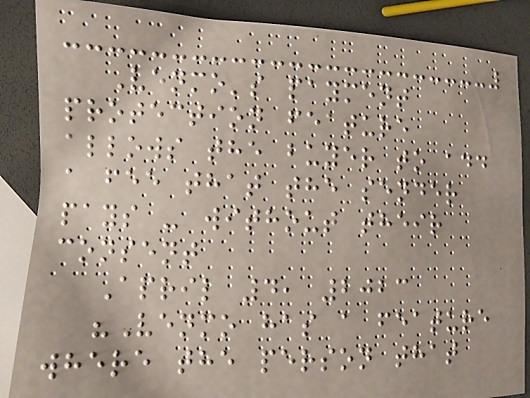Venmo's payment
protection feature
allows the buyer to add
a fee that the sender
pays - without their
consent
April 4, 2023
"Venmo has a feature
where the person that
